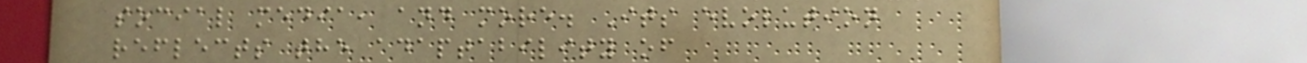social media, and more. Its evolution
reflects the adaptability of
